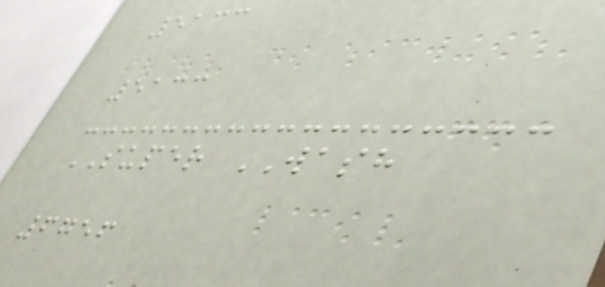5133
5133
SUPER WASH
6756
